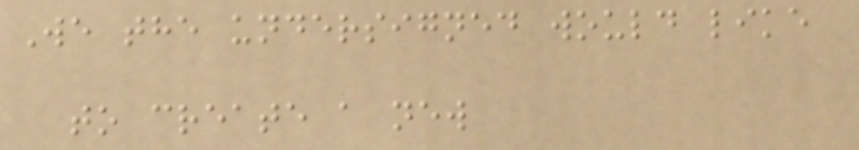We the undersigned would like
to create a new
